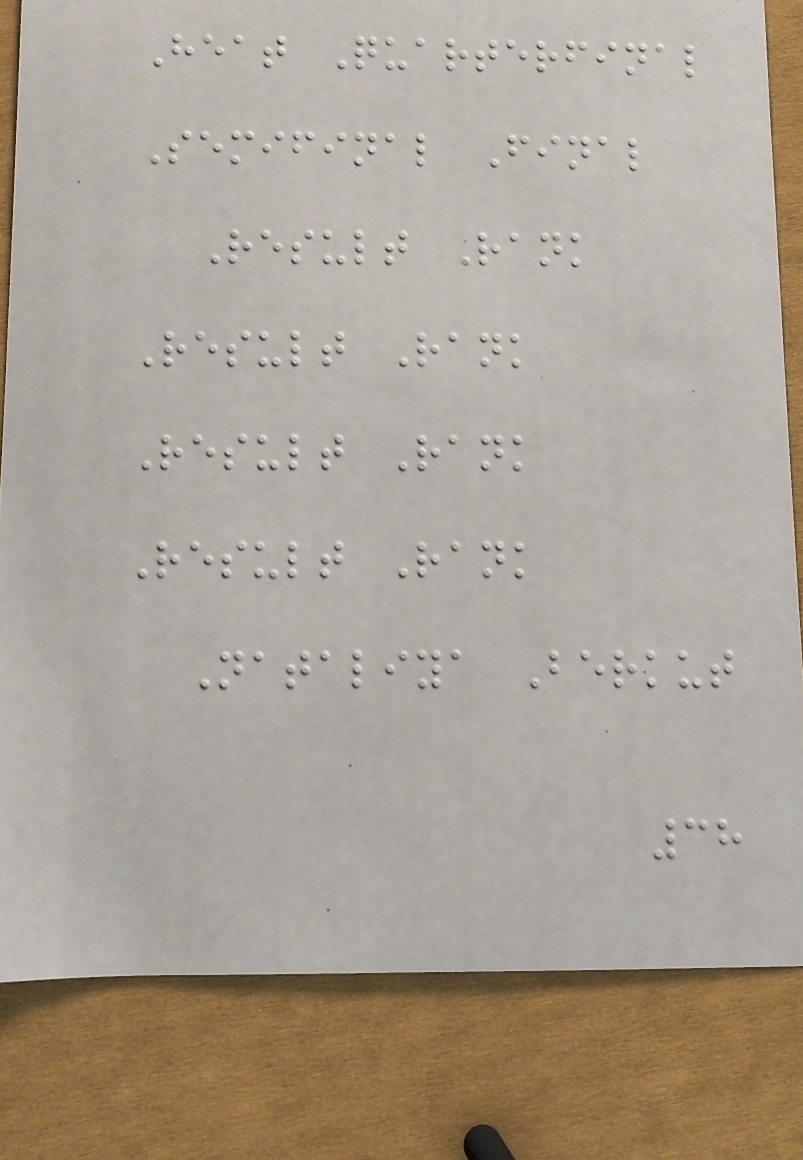Heat Quarterfinal
Semifinal Final
Result Rank
Result Rank
Result Rank
Result Rank
Nataliya Berkut
38
